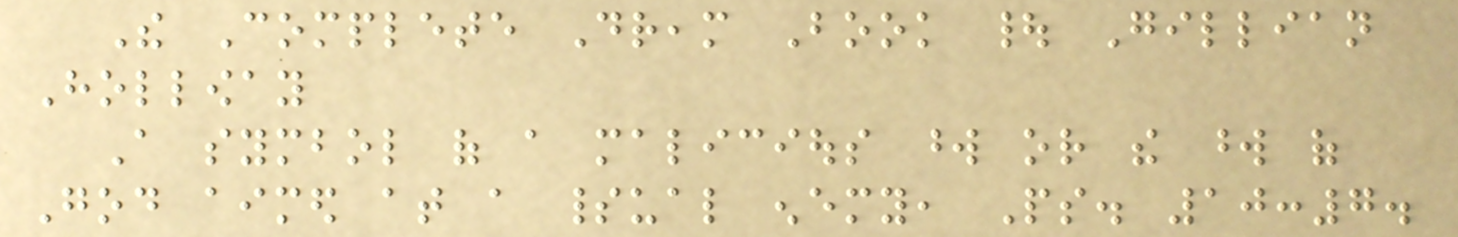The Complete Dream Book | Gillian
Holloway
A symbol of a malicious word or the word of
God aimed at a spiritual enemy, Ps. 10:7.
